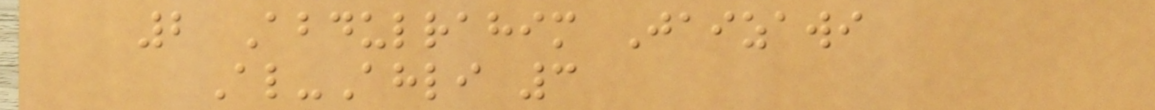2 Abdulrahim Jaizawi
Al-Ahli 3
